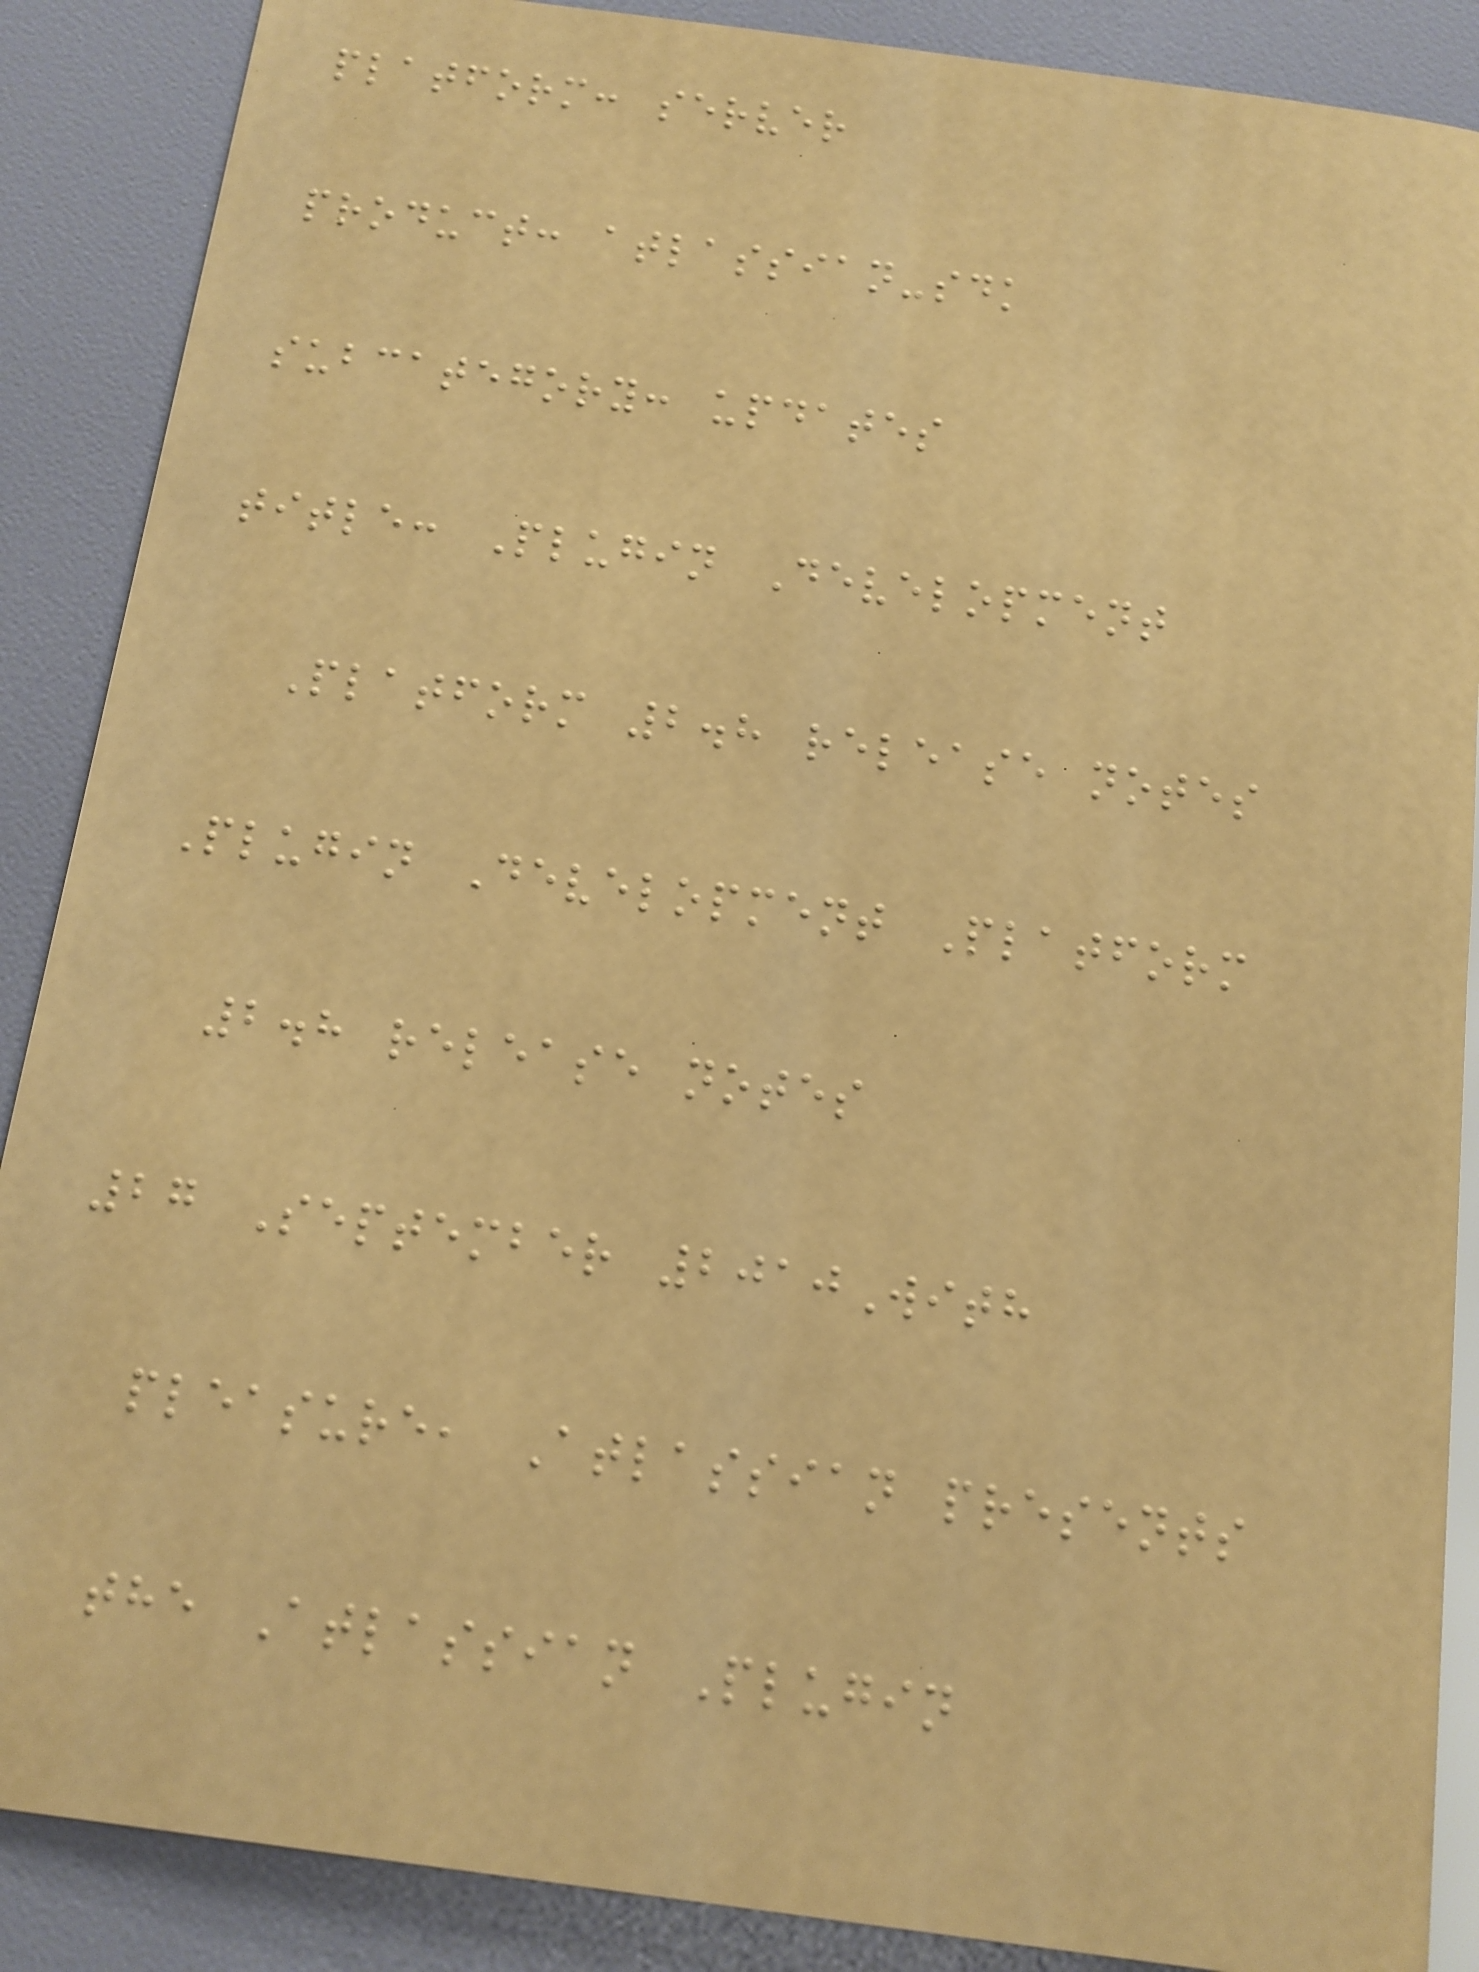platform: server
product: atlassian-sdk
subcategory: updates
title: Plugin Development
Platform 2.8 release notes
Plugin Development Platform
2.8 release notes
27 September 2010With
pleasure, Atlassian presents
the Atlassian Plugin
